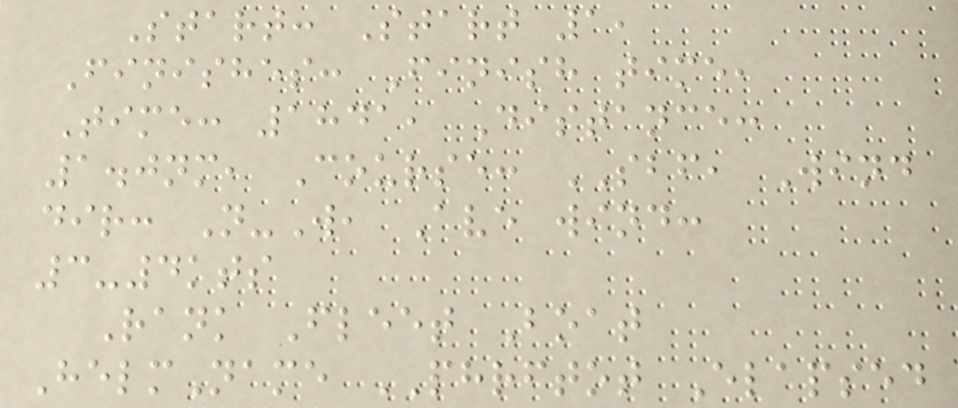Start: Start 1,
Finishes: Finish time,
Time: 1841, Distance:
1.0nm, Course: SBF, Wind
dir: N-W, Ave wind:
3-4kts
Rank Fleet Boat
HelmName PHRFTOT Elapsed
